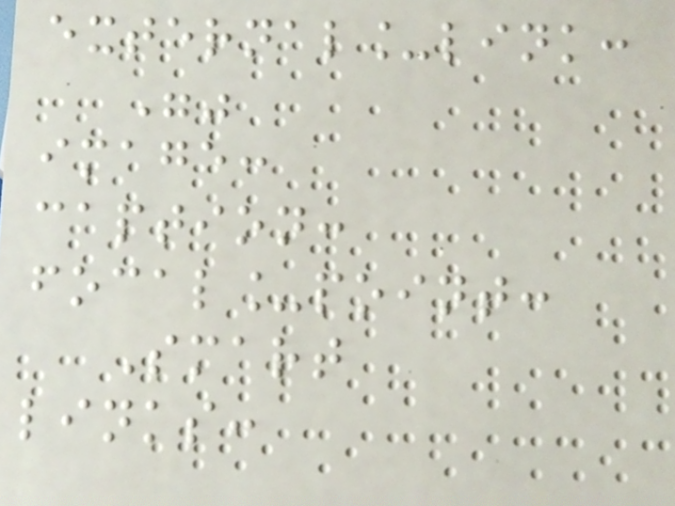external_link:
""
image:
caption:
focal_point:
Smart
links:
